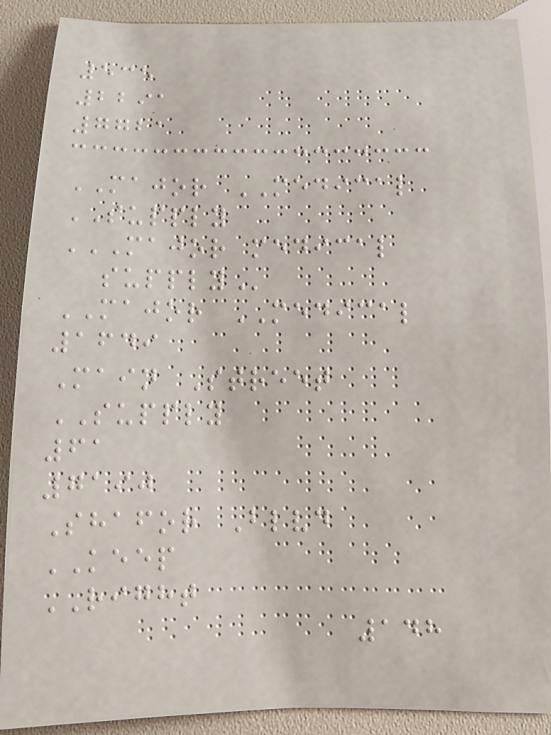535
2291
7721
MAJOR MEDICAL
SUPPLY
MAJOR MEDICAL
SUPPLY
MAJOR MEDICAL
1649
Main Street
SUPPLY
61
7190
Shafor Blvd
KEEP
RIGHT
148
